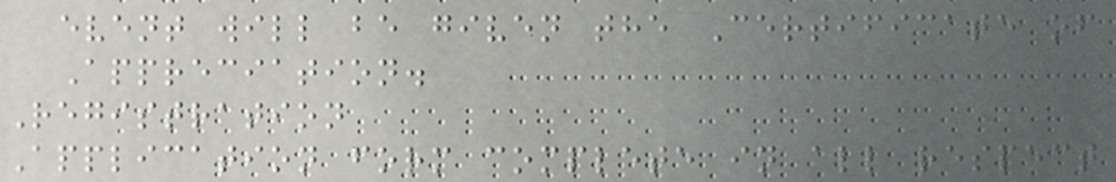event will be given the Certificate of
Appreciation.
Registration
Application form complete in all respect
